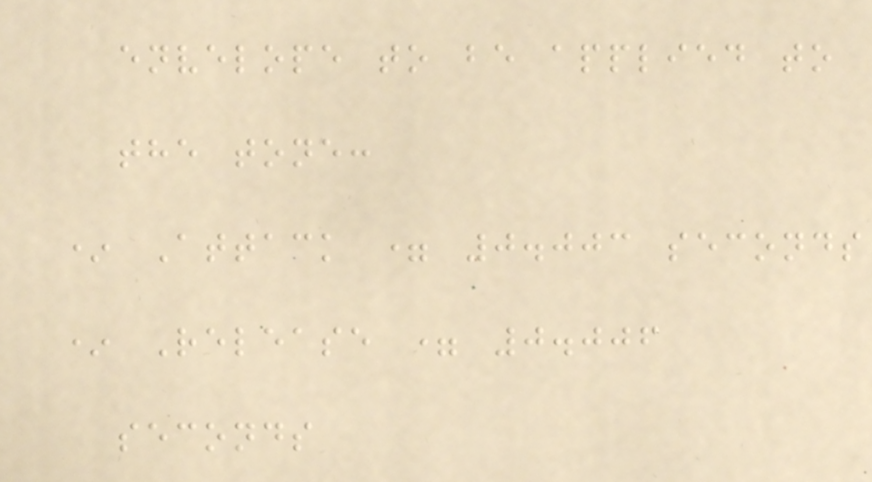envelope to be applied to
the tone:
* Attack = 0.003 seconds
* Release = 0.006
seconds
